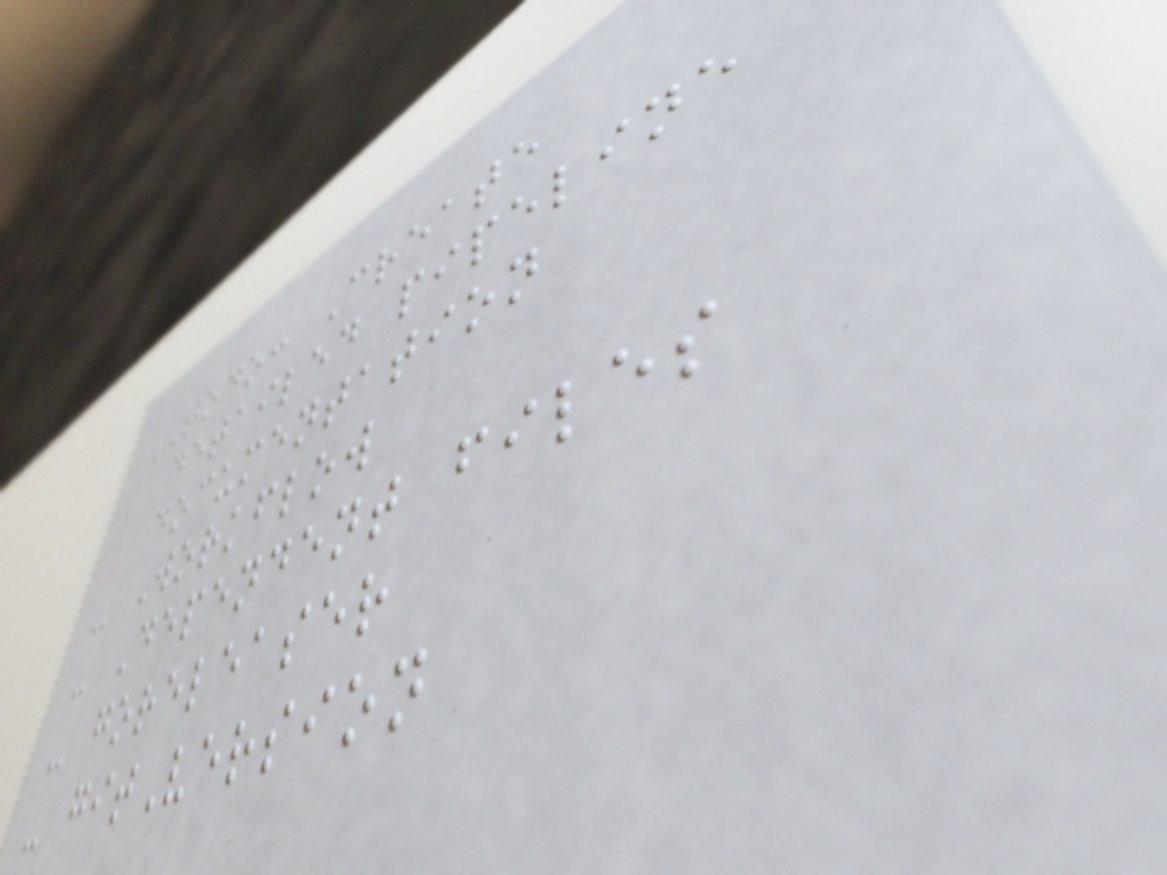TODO: Create
detailed pipeline
documentation
- Workflow
- Dependent files
- goreleaser
- gitVersion
